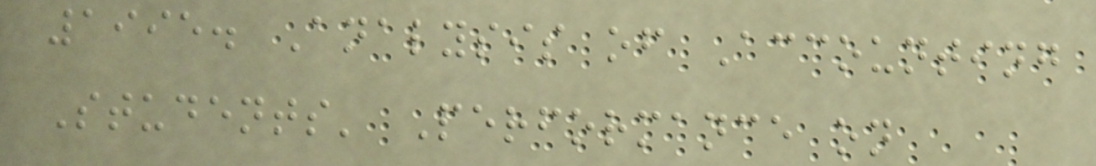1995. Analysis of Accounting
Students' Performance on
